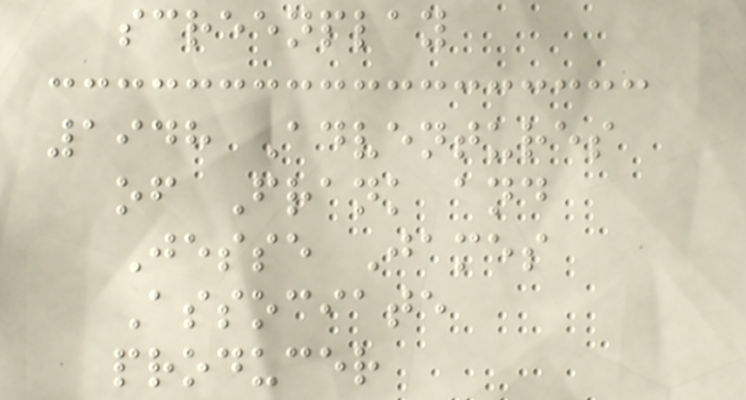screenplay
1948 Adventures
of Frank and
Jesse James
Associate
producer
